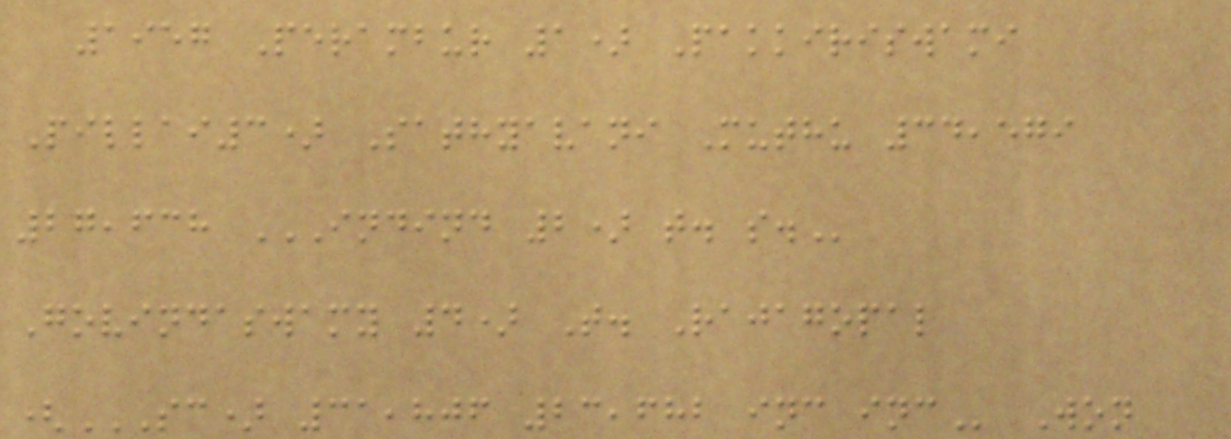1957 Perambur 1) Pakkiriswami
Pillai3) Sathyavani Muthu 34,579
27,638 INDIND 2) T. S.
Govindaswamy 4) T. Rajagopal
(SC) 31,806 23,682 INC INC Won
